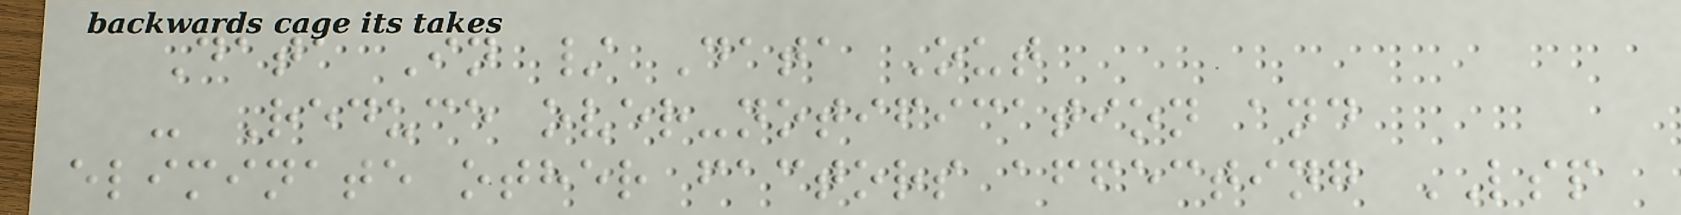Data In / Data Out
- Reduce over-notification and
eliminate other factors affecting LSP
